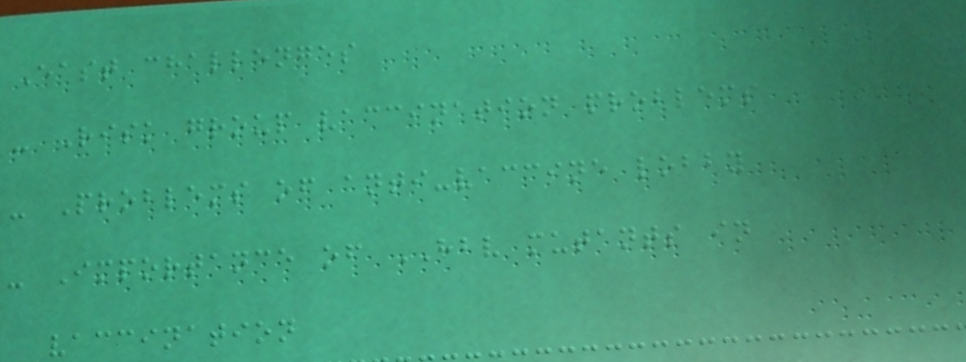East challenges
- Risk group vaccination problems
- Problems of anti-vaccine lobby
- Importance of HBV mutants in
vaccination
